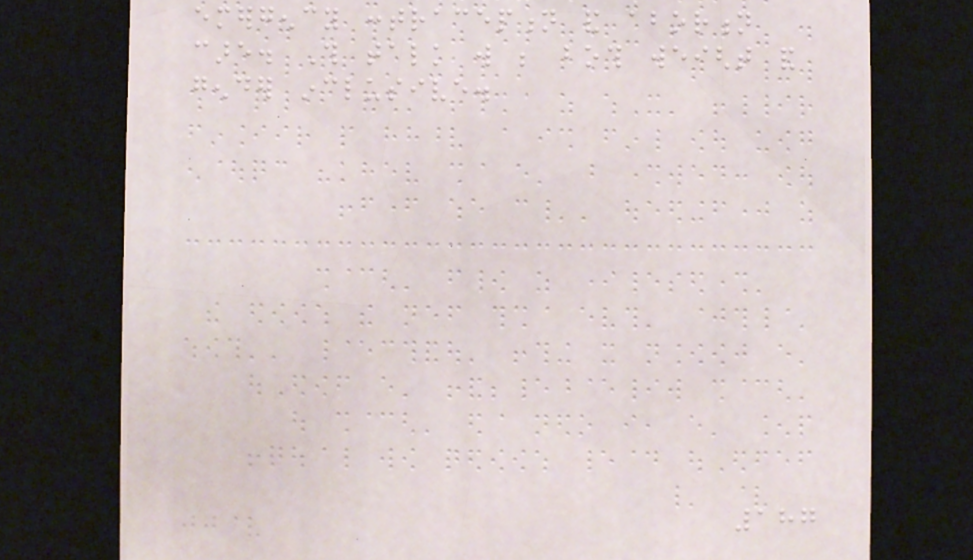emergency contraception and abortion
care. This talk will be both weight and
gender inclusive.
187
